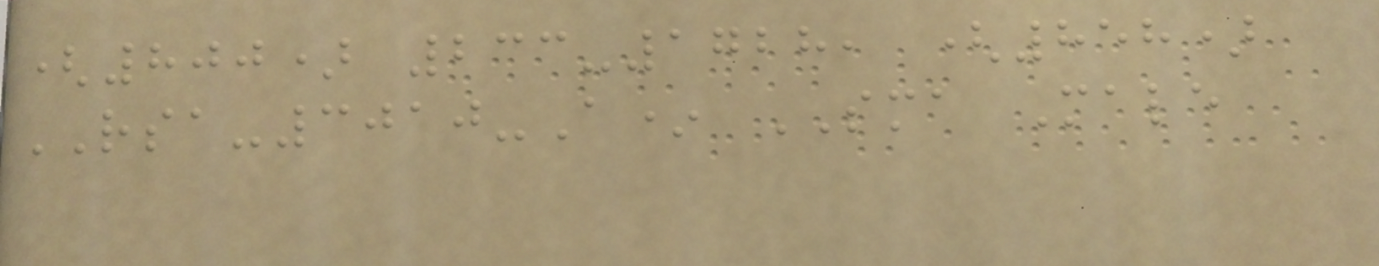(800) 233-1728, (858)
RSA-3010-A* SMA Male
